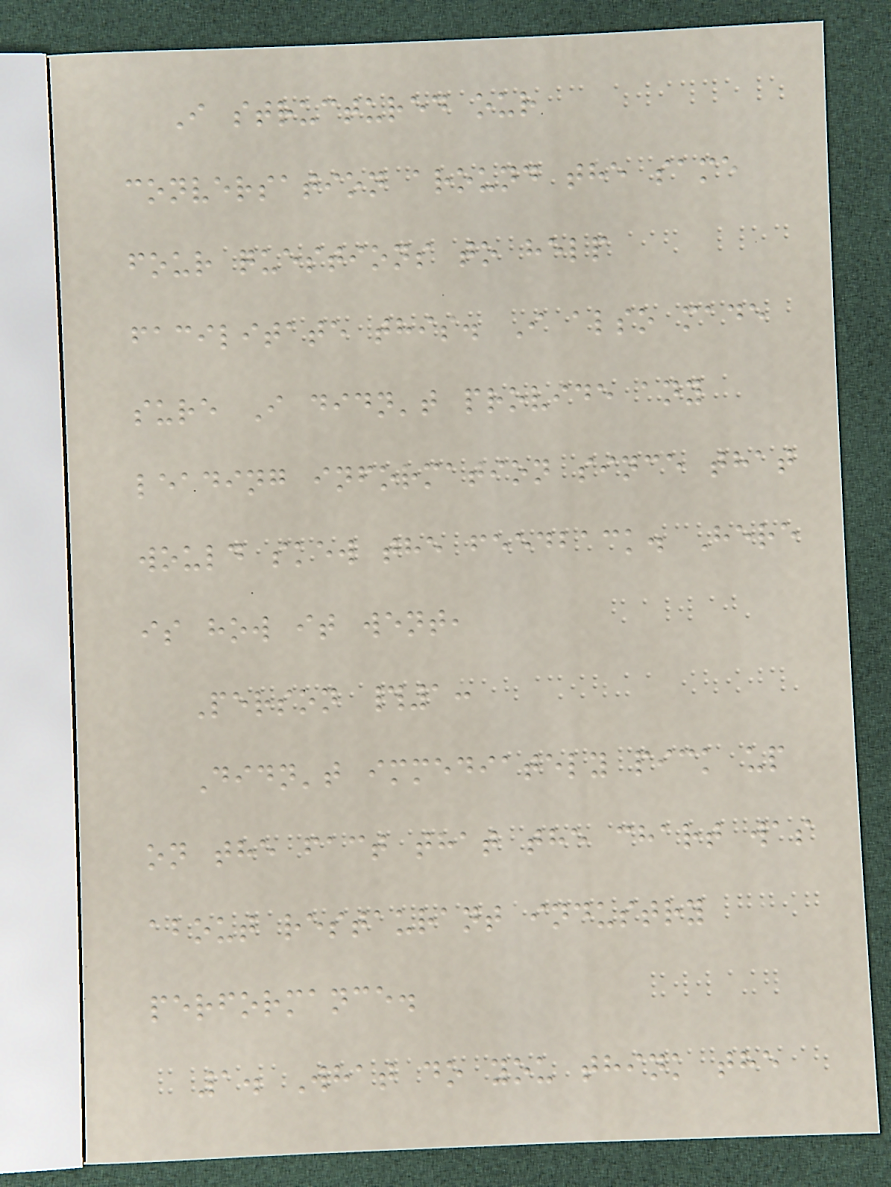I structured our
conversation around the same
four questions to help
facilitate this. I also made
sure I didn't provide any
leading information since that
would skew the feedback. Here
is how it went,
Person #1:
Didn't immediately pick up
on the fact that the chart was
about restaurant industry
performance.
1. What do you think the
